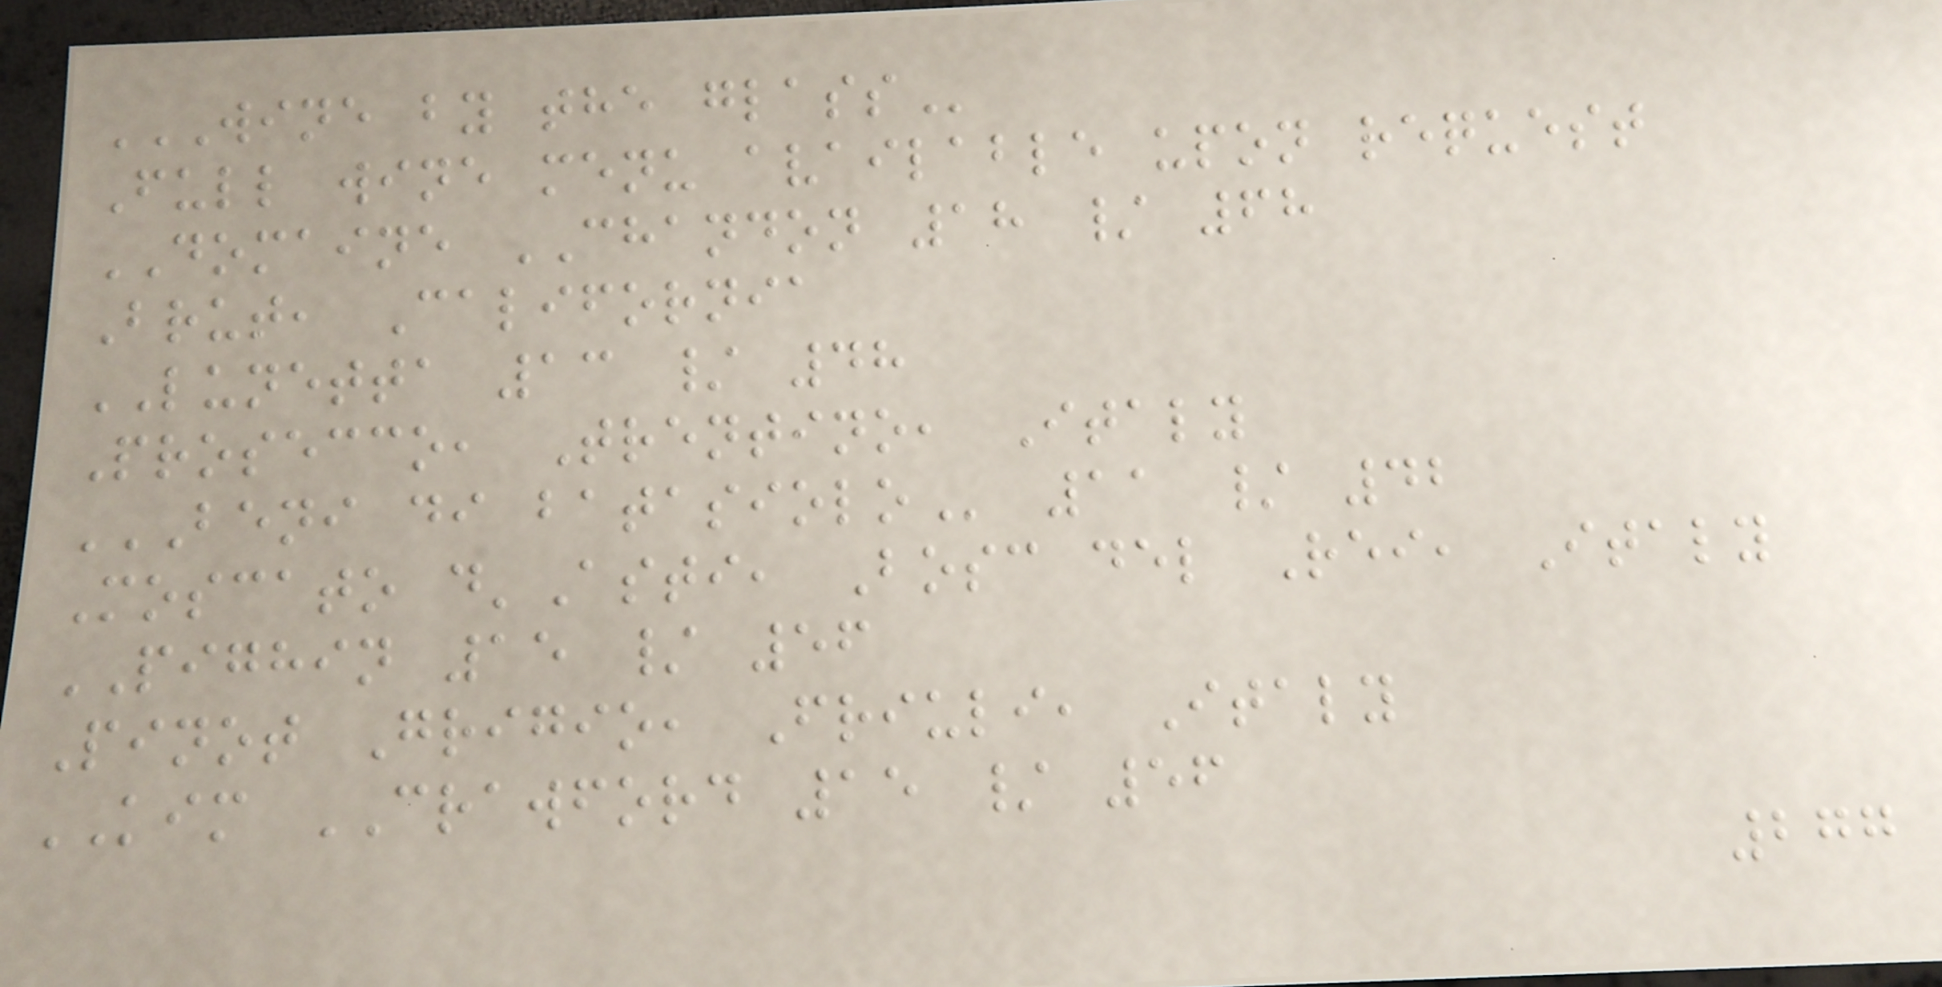WINE BY THE GLASS
Full wine menu available upon request
DOMAINE CHANDON 18 / 68
Brut, California
LUNETTA 13 / 48
Prosecco, Trentino, Italy
BENI DI BATASIOLO 11 / 42
Moscato d'Asti, Bosc del Rei, Italy
PIGHIN 15 / 56
Pinot Grigio, Friuli, Italy
KIM CRAWFORD 15 / 56
277
